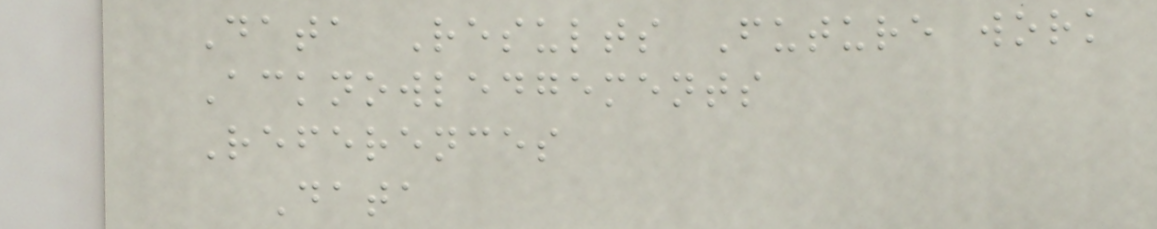Data Results Future work
Acknowledgements
References
Data
